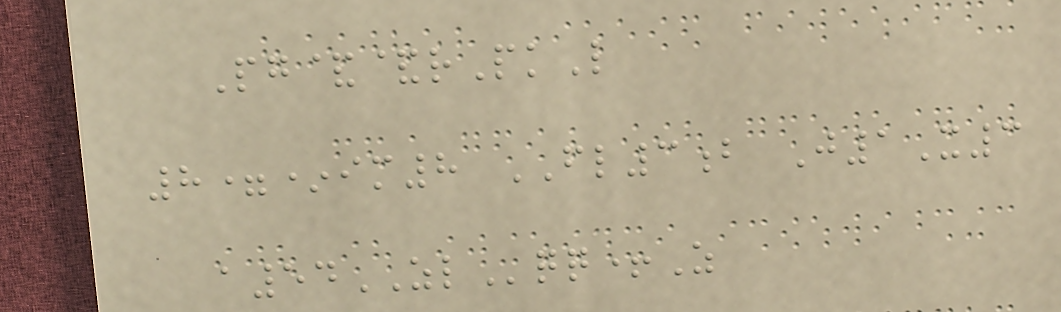Pg&&rPkL
8=*im8 FL3b J1X3
a54ZLqq+Z
